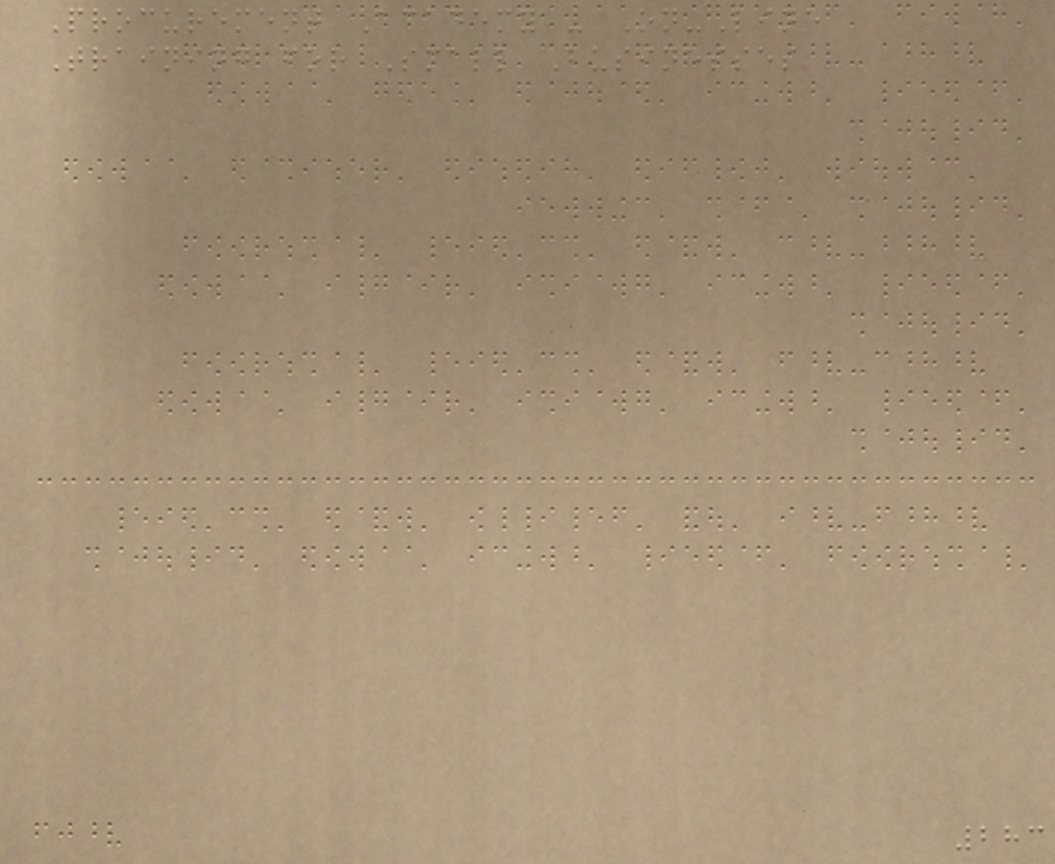Procurement Academy - On-Line
Training for Small Businesses
283
